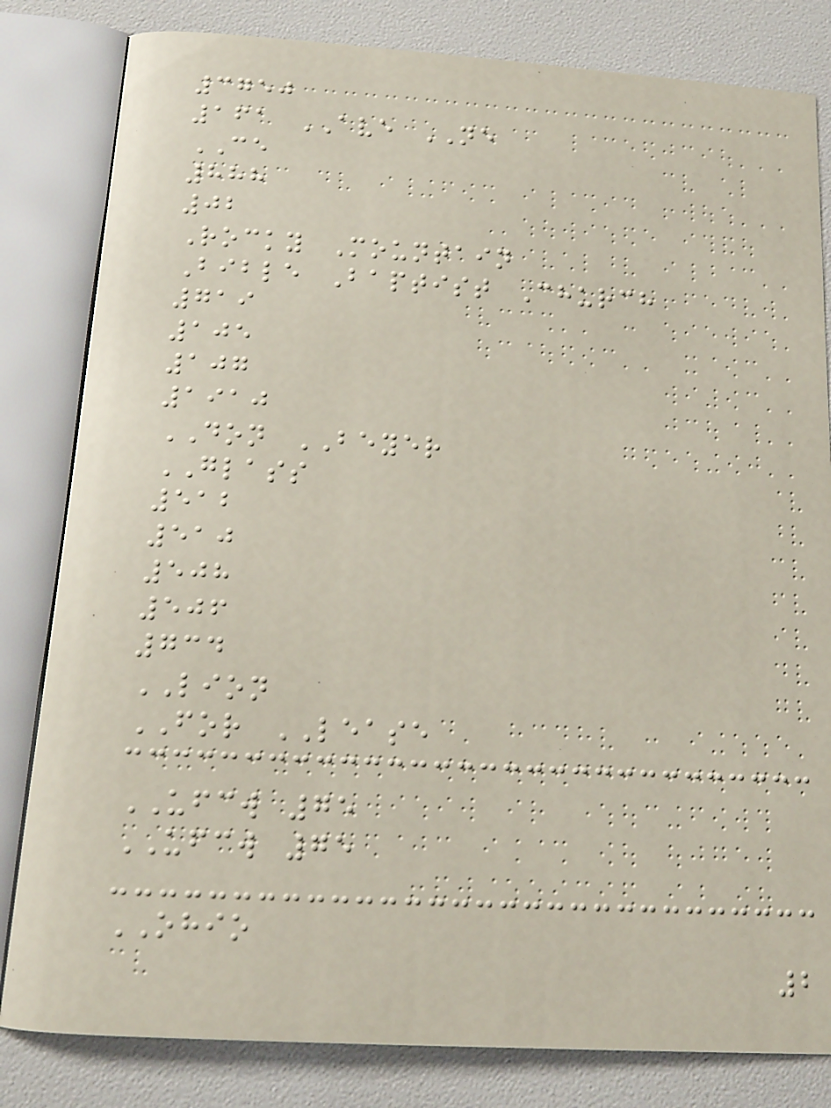3750
161 AVE NE
CE
888
02
Rocky Mountain
Bible Baptist Church
719
105
107
1910
DON BEYER
GLASS
512
510
508
506
734
LION
FOR LEASE
UFCW 75
UFCW 75
OHIO
2
